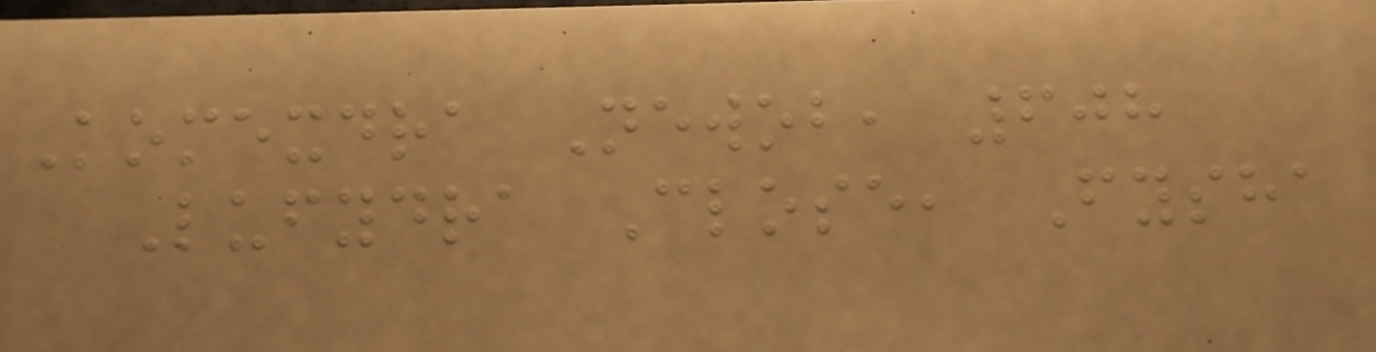Komexdra Newob, 608
Lufydra Close, Fysha
